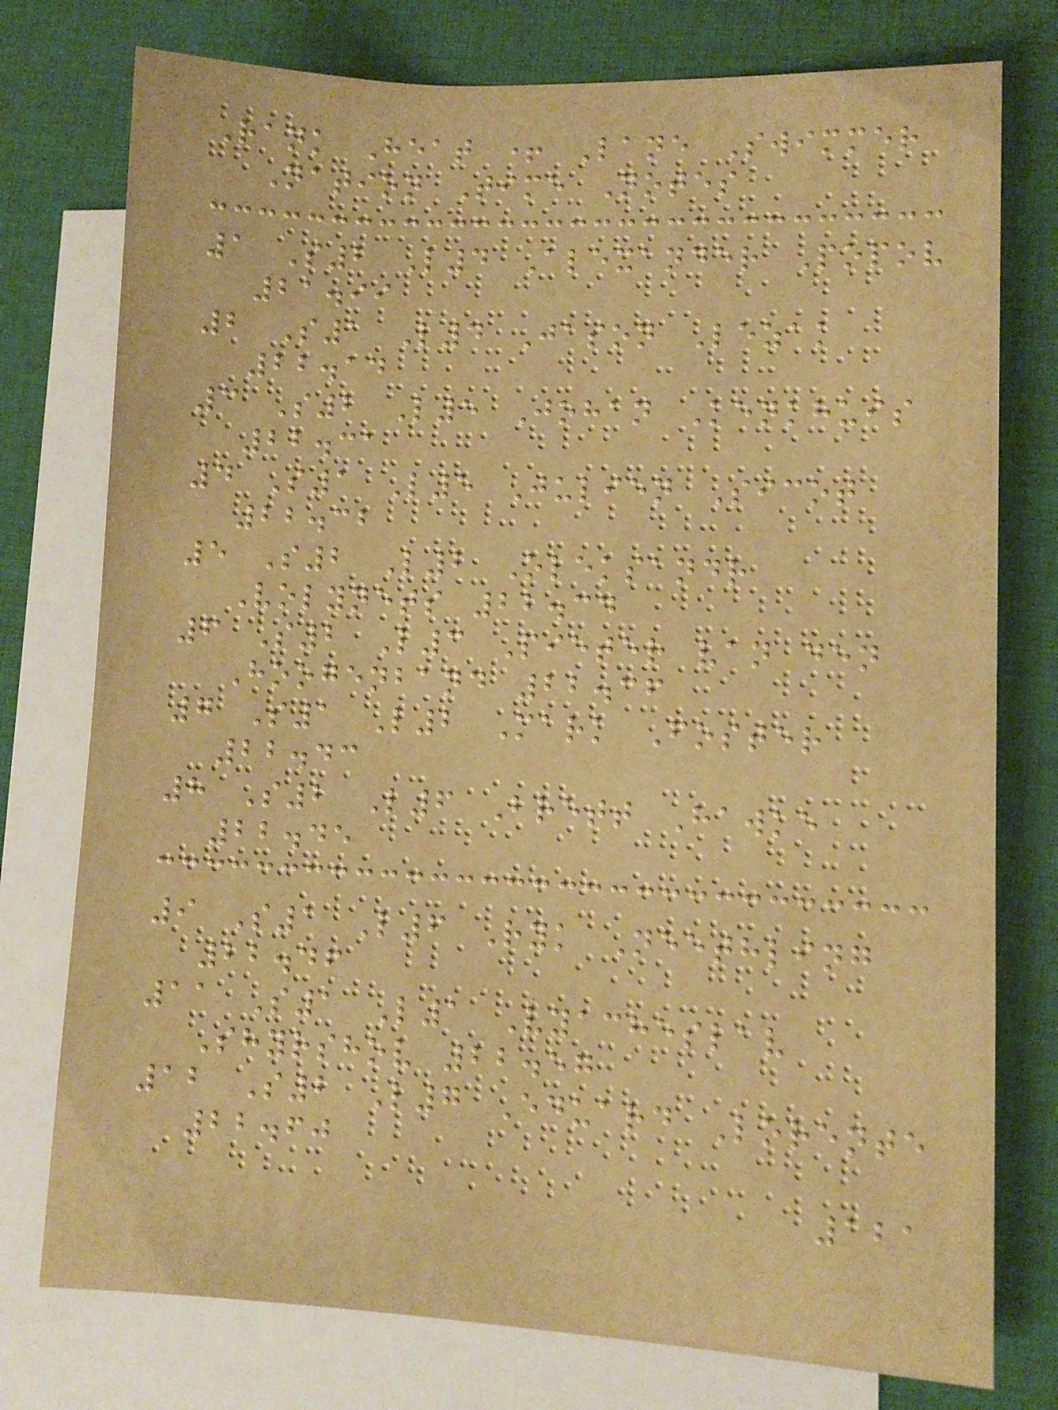Rank Heat + Lane Swimmer
Nation Time Notes
1 S2 L4 Alexander Popov
21.99
2 S1 L4 Jason Lezak
22.14
3 S2 L5 Johan Kenkhuis
22.31
4 S1 L5 Julien Sicot
22.32
5 S2 L2 Oleksandr
Volynets 22.34
6 S2 L3 Pieter van den
Hoogenband 22.36
7 S1 L2 Mark Foster
22.43
8 S2 L6 Brett Hawke
22.45
9 S1 L6 Ryk Neethling
22.46
11 S1 L1 Vyacheslav
Shyrshov 22.57
12 S2 L7 Eduard Lorente
22.60
121
